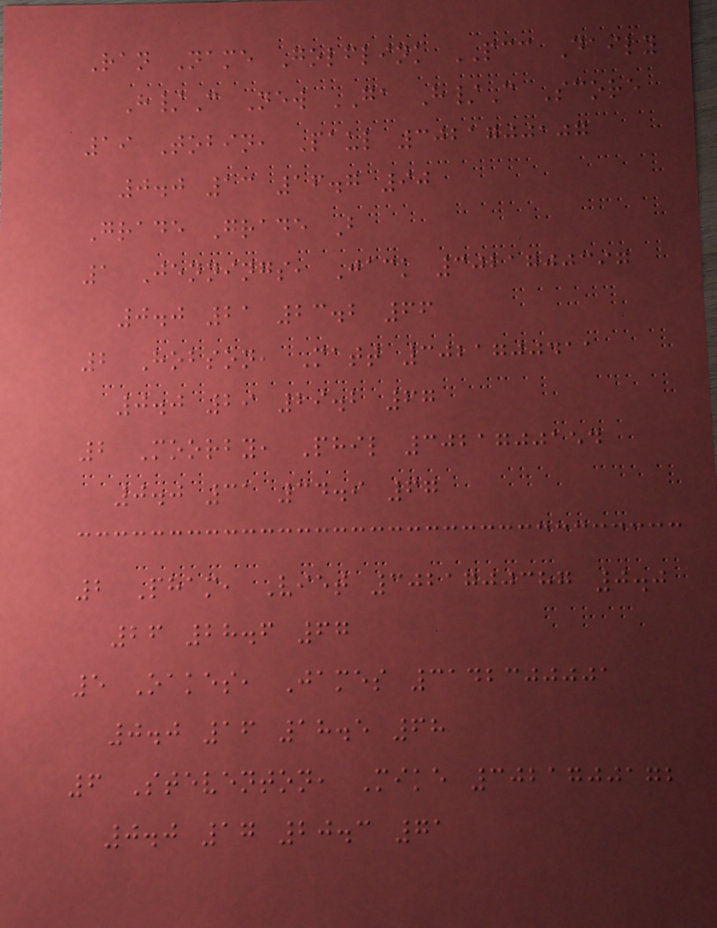Ran Name Golflink PCC Daily
H/C New GA H/C Score
19 Tobin, Paul 3021700107
0.0 13 16.7 90
Grade Grade B
1 Jennings, Jack 3021700397
0.0 21 23.2 66
2 Hobson, Matt 3021700411
0.0 29 29.2 67
2 Moorby, Phil 3021700154
0.0 31 34.9 67
2 Pham, Viet 3021700387 0.0
26 28.6 67
5 Oakes, James 3142300001
0.0 16 18.5 68
6 Steventon, Mike 3021700172
0.0 17 20.3 71
